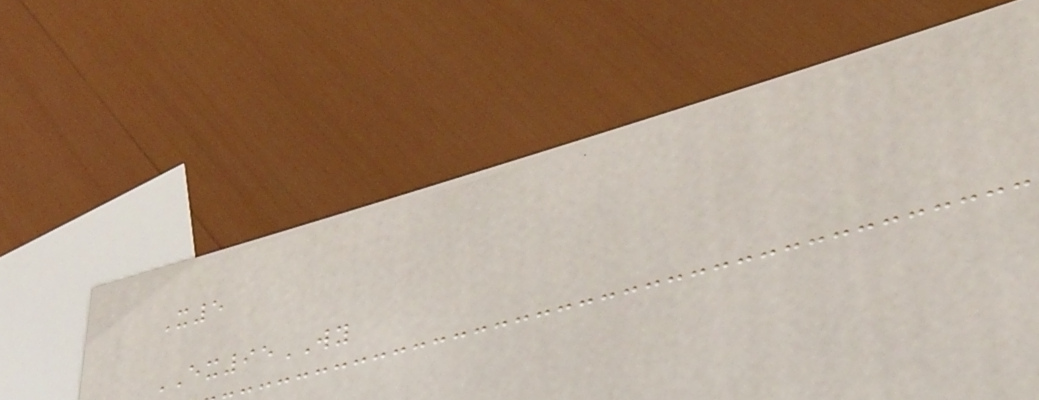X5
EX95WY
